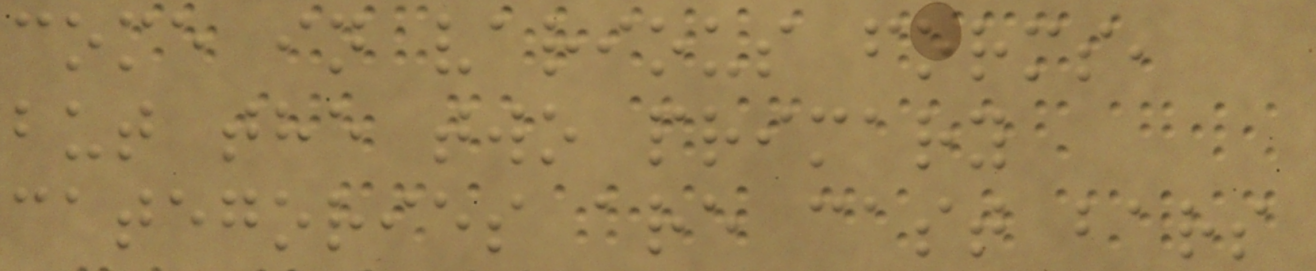come in various forms,
but the two primary
categories are cast bars
